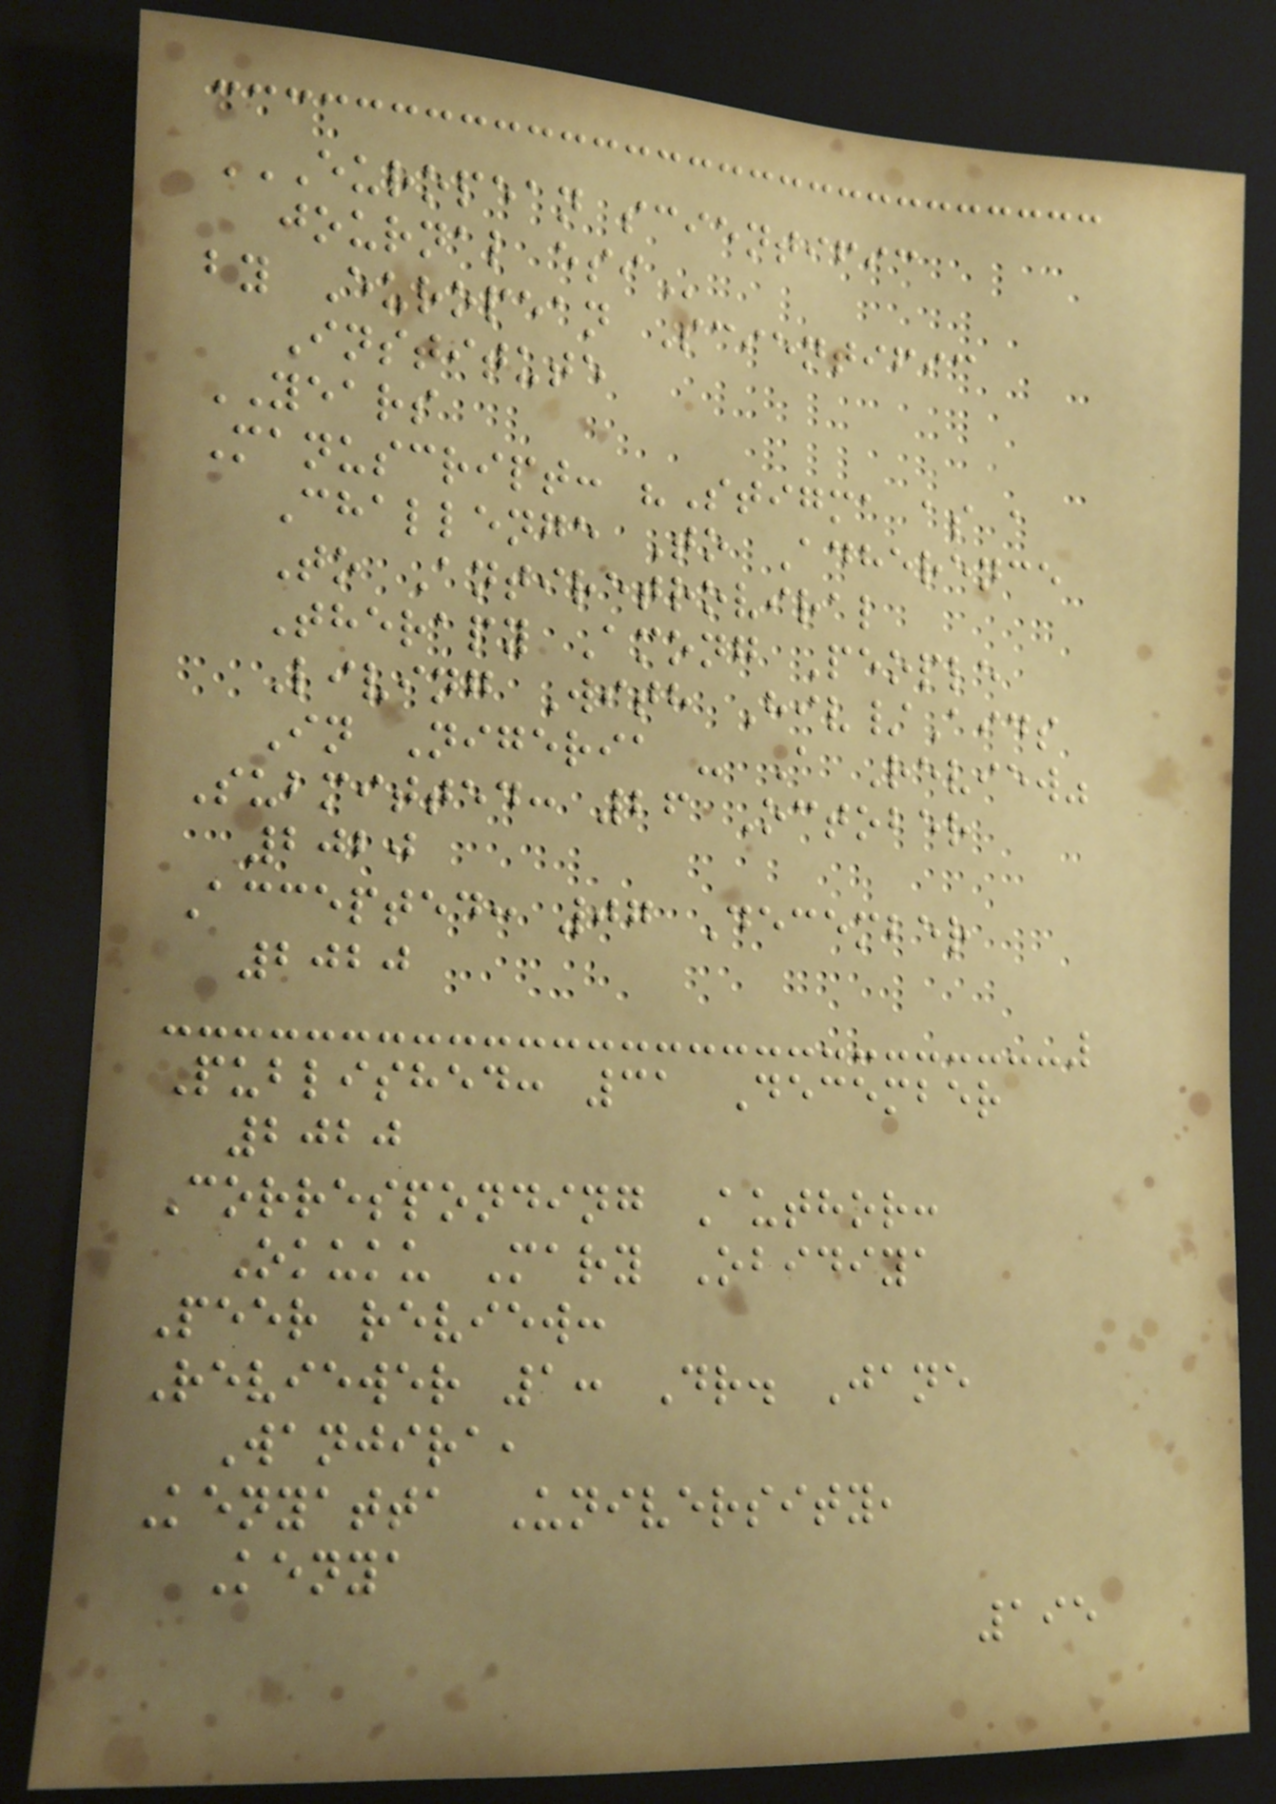EUROPEAN SCIENTIFIC
JOURNAL ESI
by European Scientific
Institute
YEARS
Manuscript: "Stigma as a
Challenge To Adherence
To Antiretroviral
Therapy Among People
Living With Hiv/Aids
In Nigeria - A Review"
Submitted: 26 October
2020
Accepted: 07 December
2020
Published: 31 December
2020
Corresponding Author:
Okuku Mary Obidiya
Peer review:
Reviewer 1: Dr. Jane
Wanjira,
Kenyatta University,
Kenya
195
